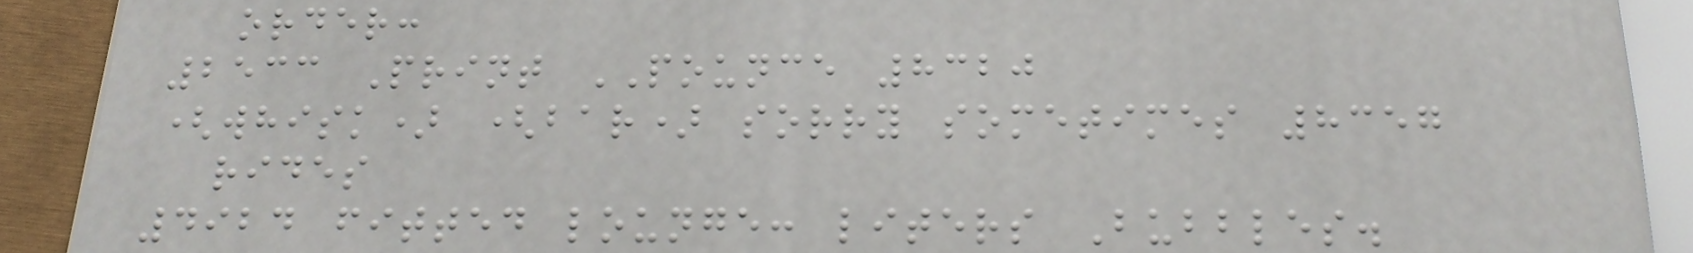order:
2533 Print POUNCE 8320
(whisk) (bar) sorry sometimes 8357
rides
4924 fitted lounge: liters Bubbles.
